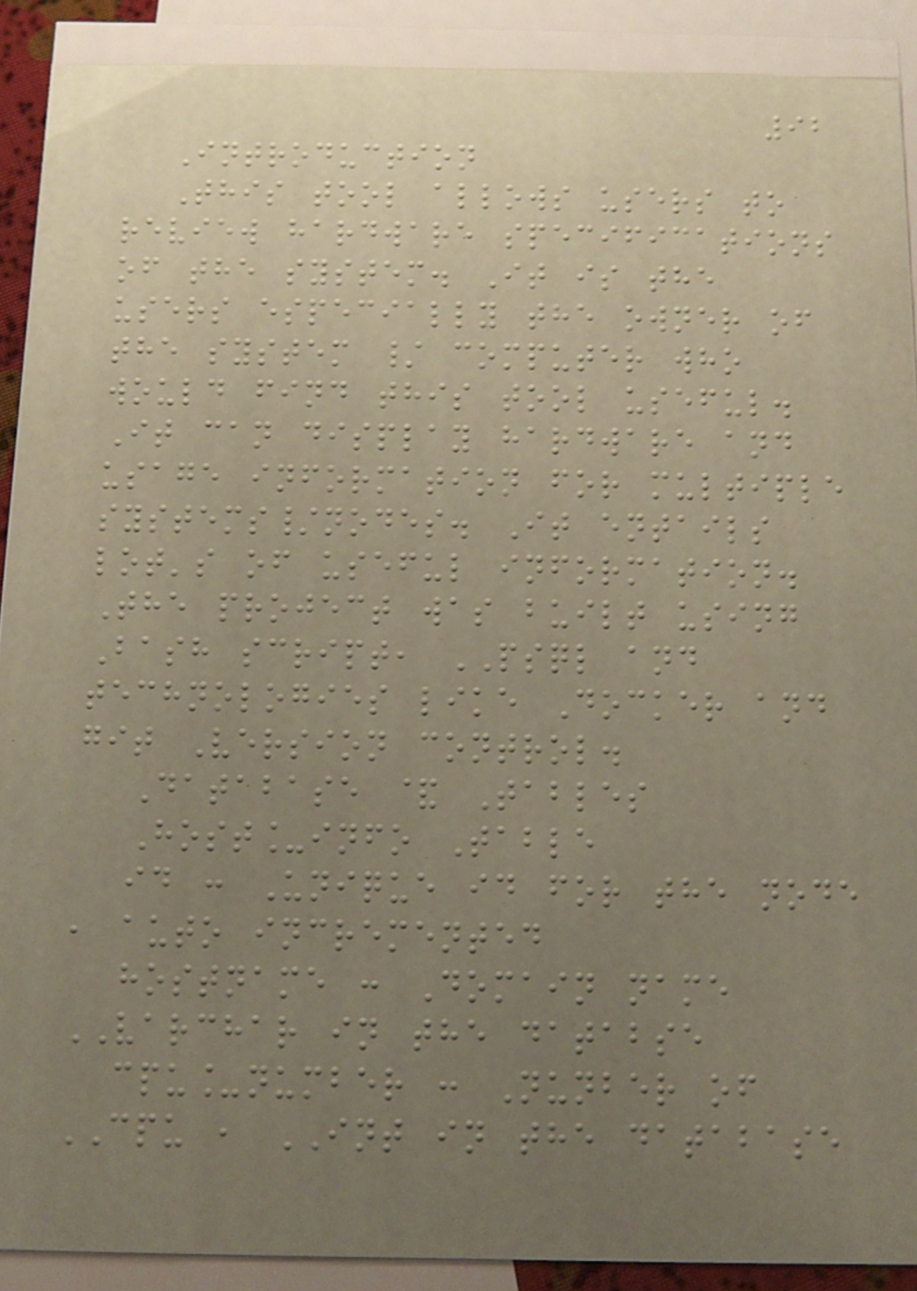92
Introduction
This tool allows users to
review hardware specifications
of the system. It is the
users especially the owner of
the system / computer who
would find this tool useful.
It can display hardware and
usage information for multiple
systems/nodes. It entails
lot's of useful information.
The project was built using
Bash script, PSQL and
technologies like Docker and
git Version control.
Database & Tables
Host_info Table
id : Unique id for the node
, auto incremented
hostname : Domain name
VARCHAR in the databse
cpu_number : Nunber of
CPU , INT in the database
